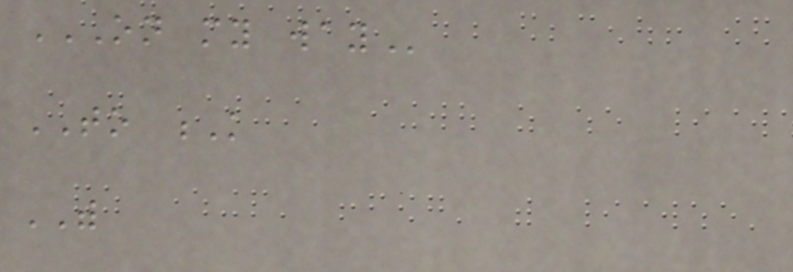ON MY WAY
TO K
WITH
